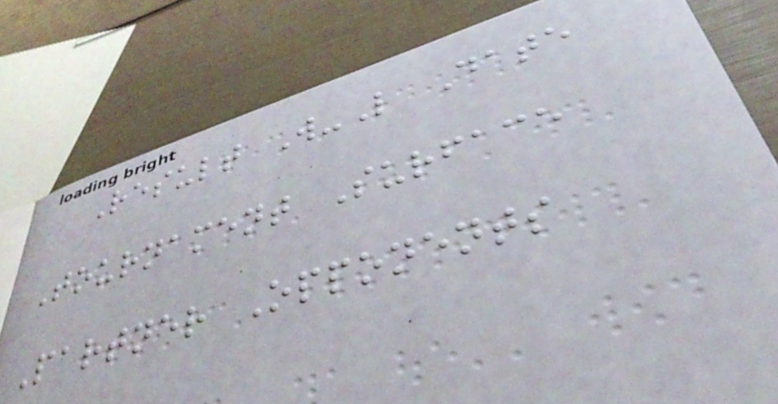Result W-L Date
Tournament Surface
Partner Opponents
